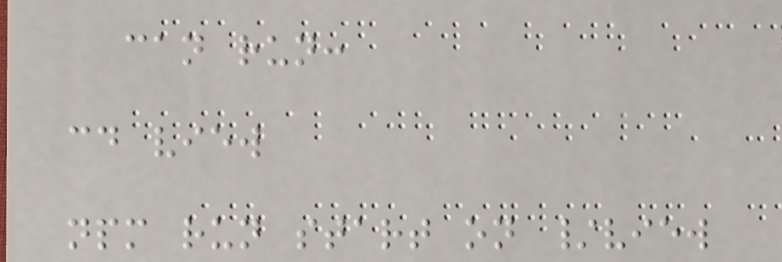can run:
cd view
npm run start on /view
